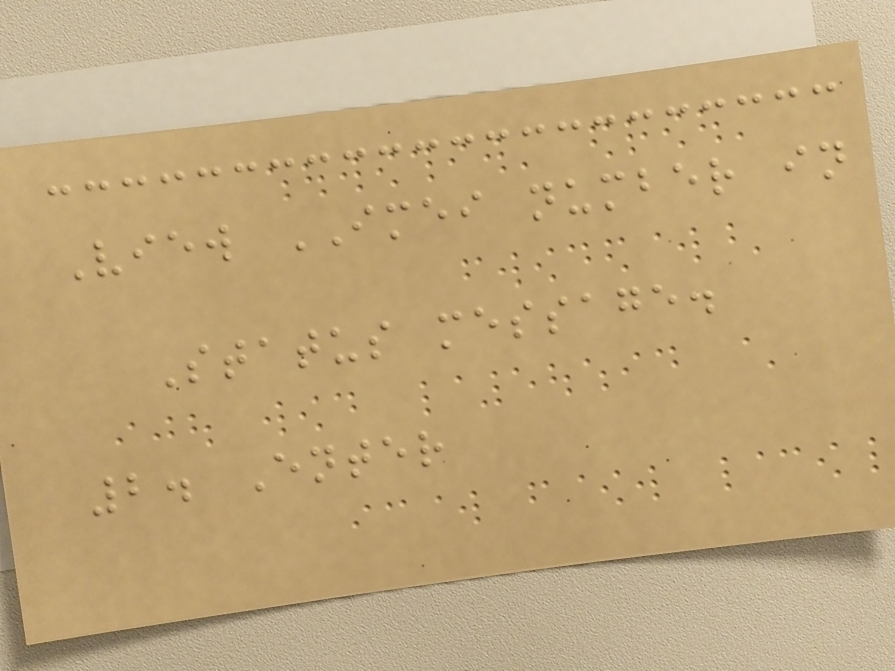View IMEI number in
Status message.
2. Enter
